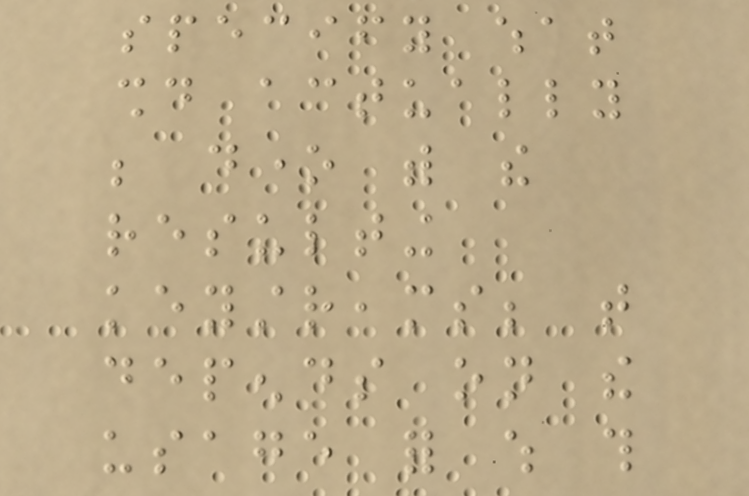specify what
should actually
be done with the
resulting
keystreams; that
depends on the
usage for which this
